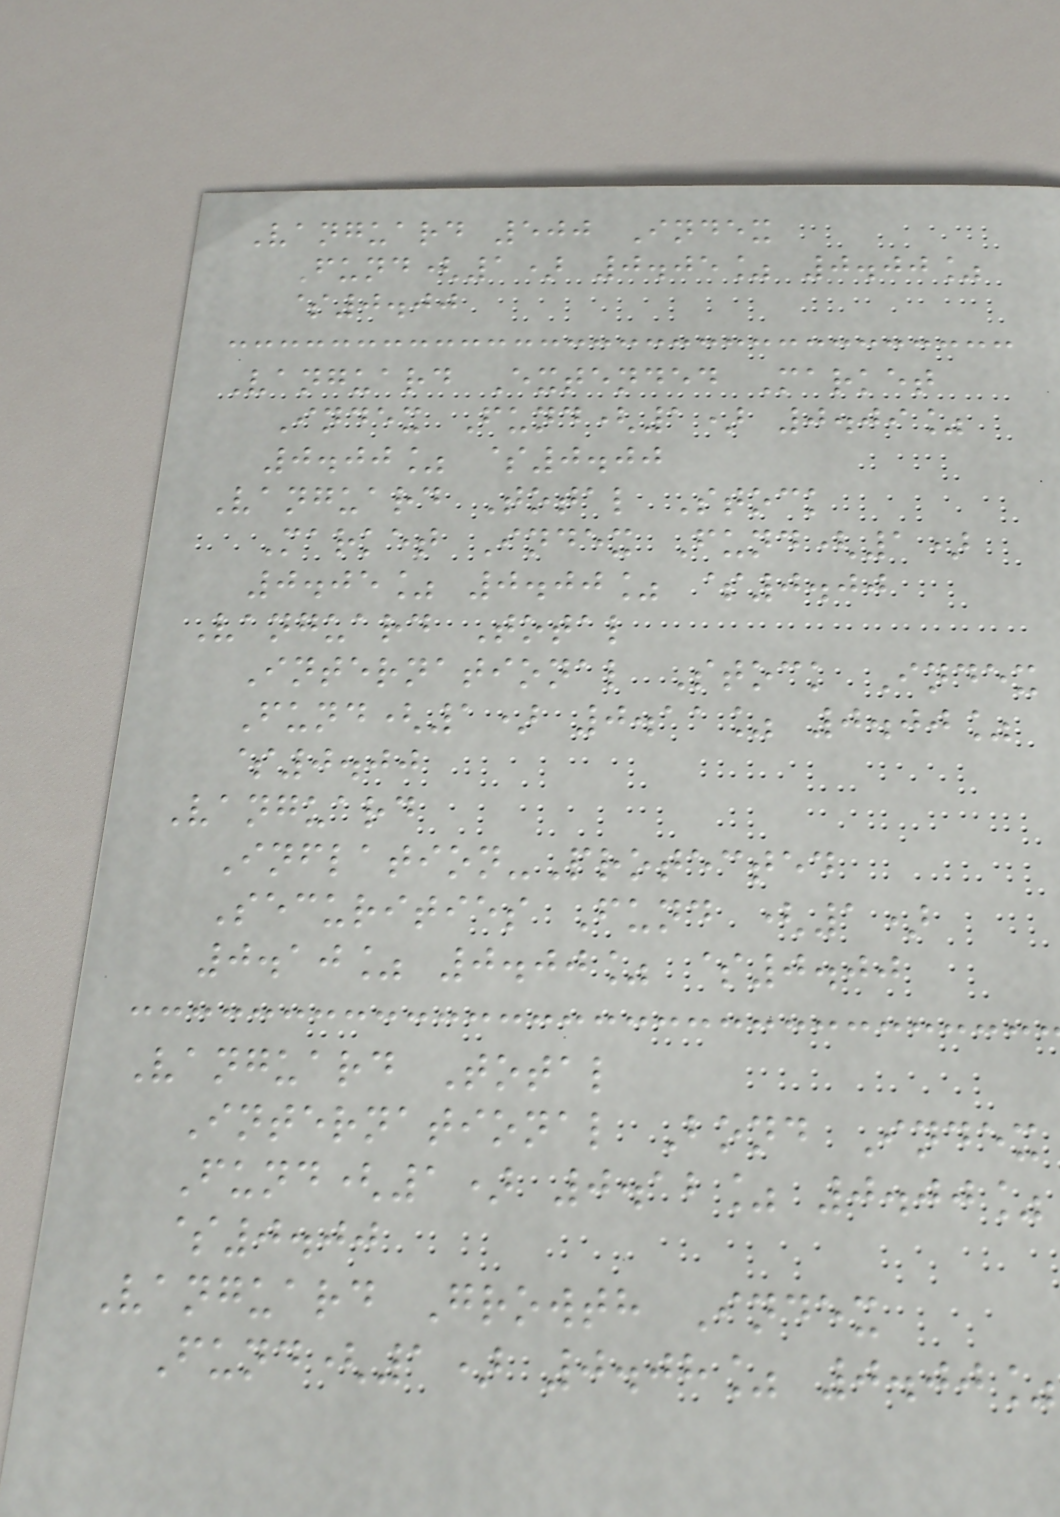Vanguard 500 Index
Fund(1) 0.05% 0.00%
$0.00
Vanguard Extended Market
Index Fund(1) 0.09%
0.00% $0.00
Vanguard Total Stock
Market Index Fund(1)
0.05% 0.00% $0.00
Vanguard Total
International Stock Index
Fund(1) 0.11% 0.00%
$0.00
Vanguard
Inflation-Protected
Securities Fund (1)
0.10% 0.00% $0.00
Vanguard Total
International Bond Index
Fund(1) 0.12% 0.00%
$0.00
Vanguard Growth Index
Fund(1) 0.08% 0.00%
